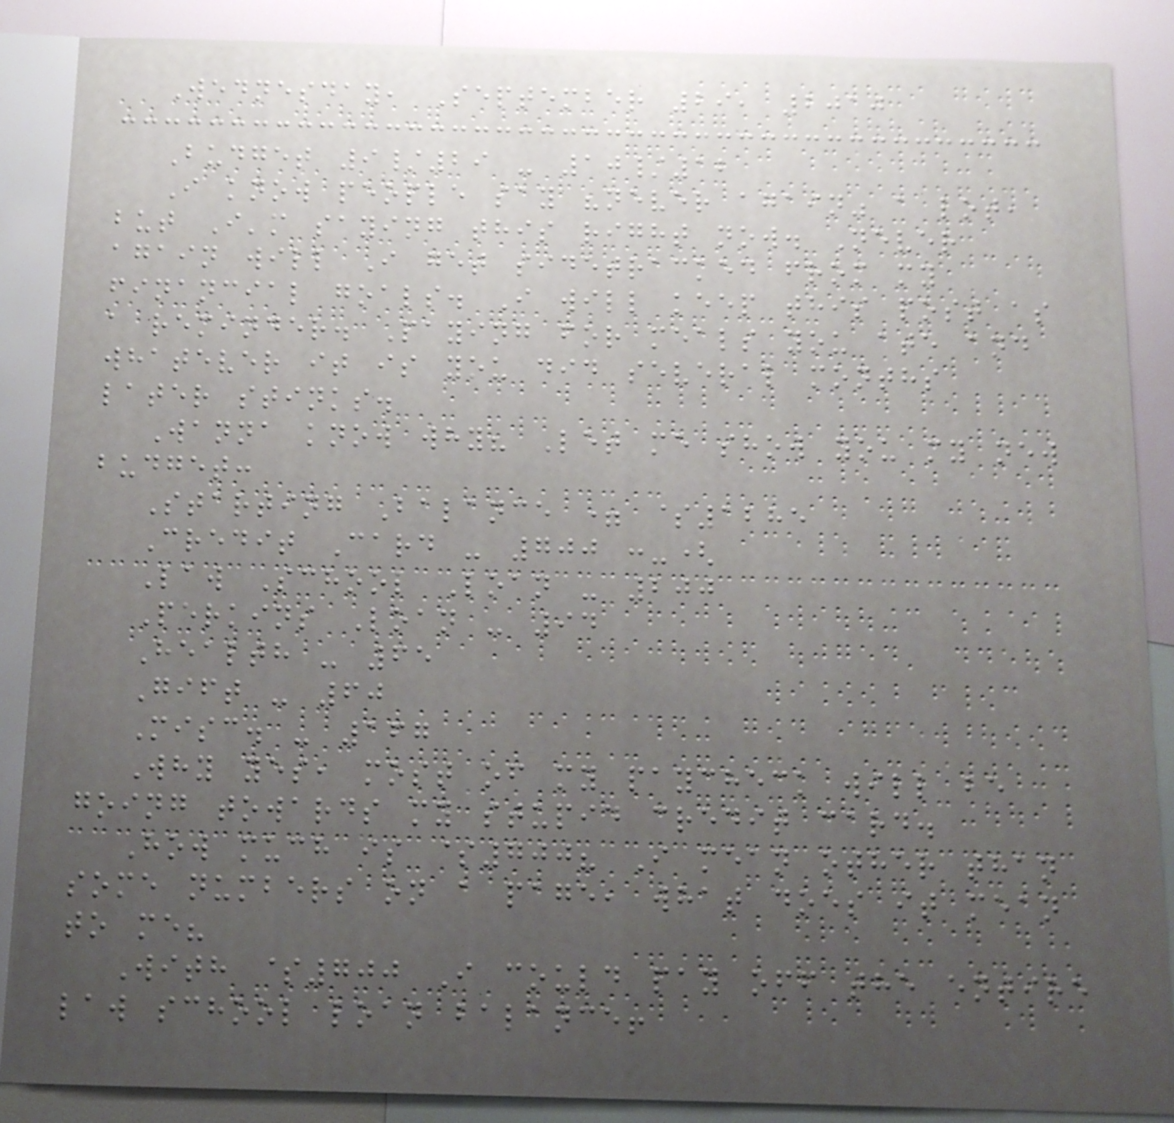Wednesday, September 29, 2010
Budget 9/29 - 10/12
I know people say "never again" a lot,
but I'm saying this right now. Never
again will I get sidetracked from my
financial goals. I will keep this post as
a reminder. Paying for meals you ate and
whatever it is you did several months
later stinks.
Wanna know why? Let me show you my new
budget:
Starting Balance = $1285
Credit Card - 700 :-(
Law School Loan - 200
Perkins Loan - 94
Health - 65
Gift - 60
Misc. - 167
Why yes, most of my paycheck will be
going towards my stupid credit card.
How much is $700? I mean other than
some numbers on a page, what does it mean
to me?
With $700 I could pay off the entire
law school loan balance!
